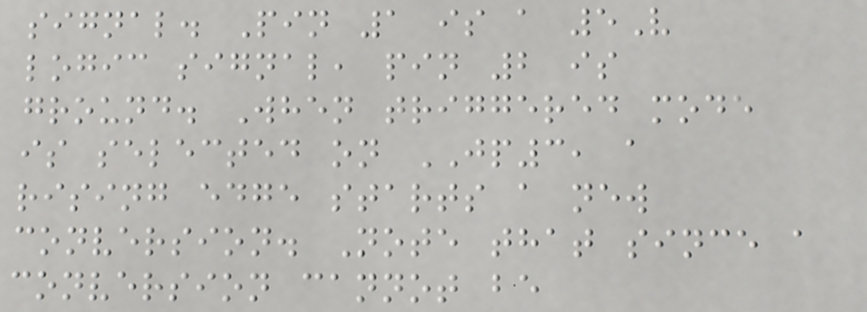signal. Pin 1 is a 5V
logic signal, pin 2 is
ground. When triggered mode
is selected on JP3, a
rising edge starts a new
conversion. Note that since a
conversion cannot be
